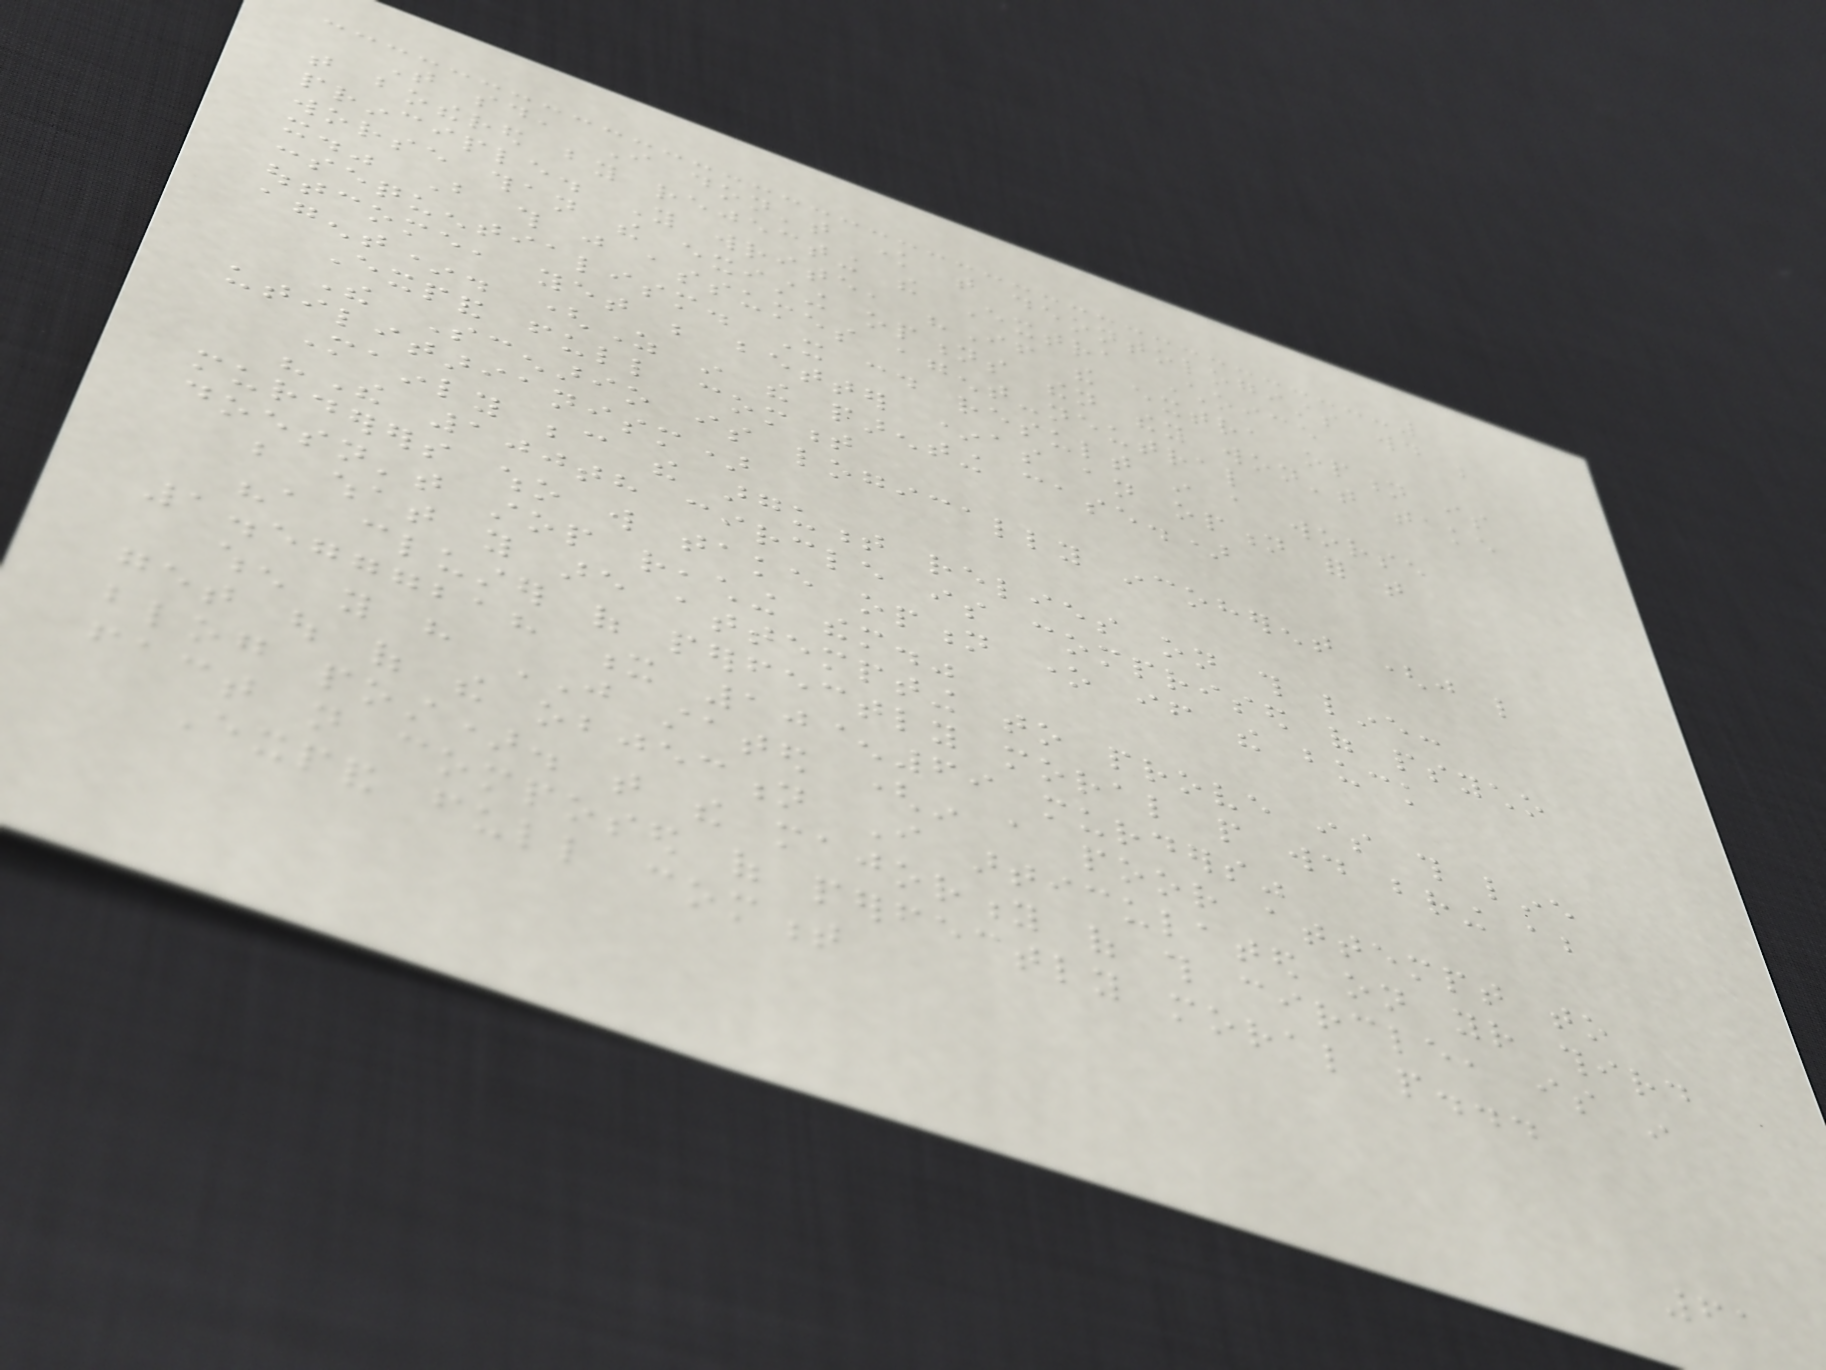That said, I don't know that deontologists would be
that bothered by rejecting the Extra Choice
principle. You write, "If the extra option is
worse than the existing options then they won't take
it." But this just assumes agent-neutral
consequentialism. It could result in a worse
outcome, yet be better *as an option for that
agent*. (As in the parenting case.)
Expand full comment
The Scenario is logically incoherent (just like
utilitarianism)
Mainly because the argument relies on this line:
"The 100th circle is comprised of psycho
murderers who will take option one if the buck
doesn't stop reaching them."
but what you are attempting to prove is this line
"a cluster of perfectly moral people would bring about
1.5777218 x 10^69 murders"
when you have JUST stated (in a poor attempt to
get out of the objection I articulated on your third
blog post). that the majority of this circle, is in
fact not composed of perfectly moral people...
Expand full comment
61
